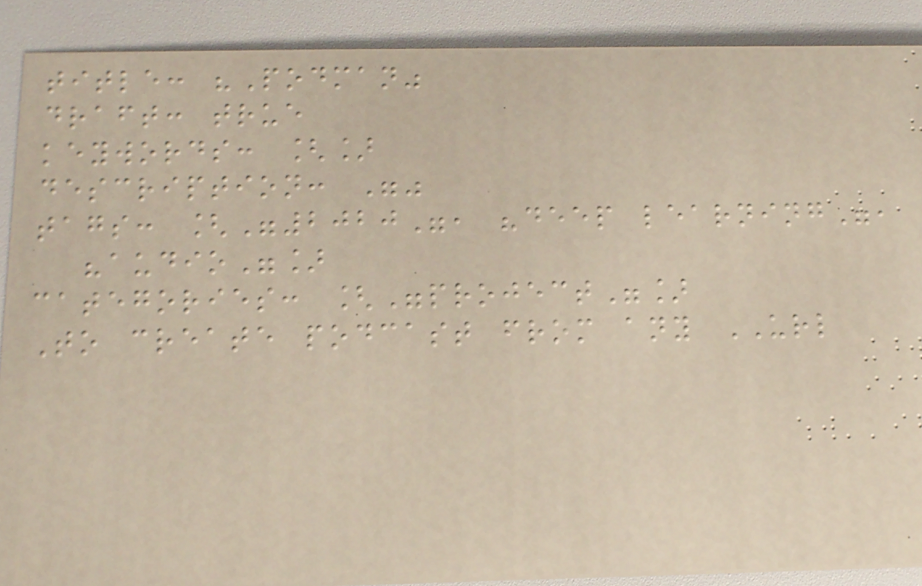title: "Podman"
draft: true
keywords: []
description: ""
tags: ["2020", "deep learning",
"audio"]
categories: ["project"]
To create podcast from any URL
